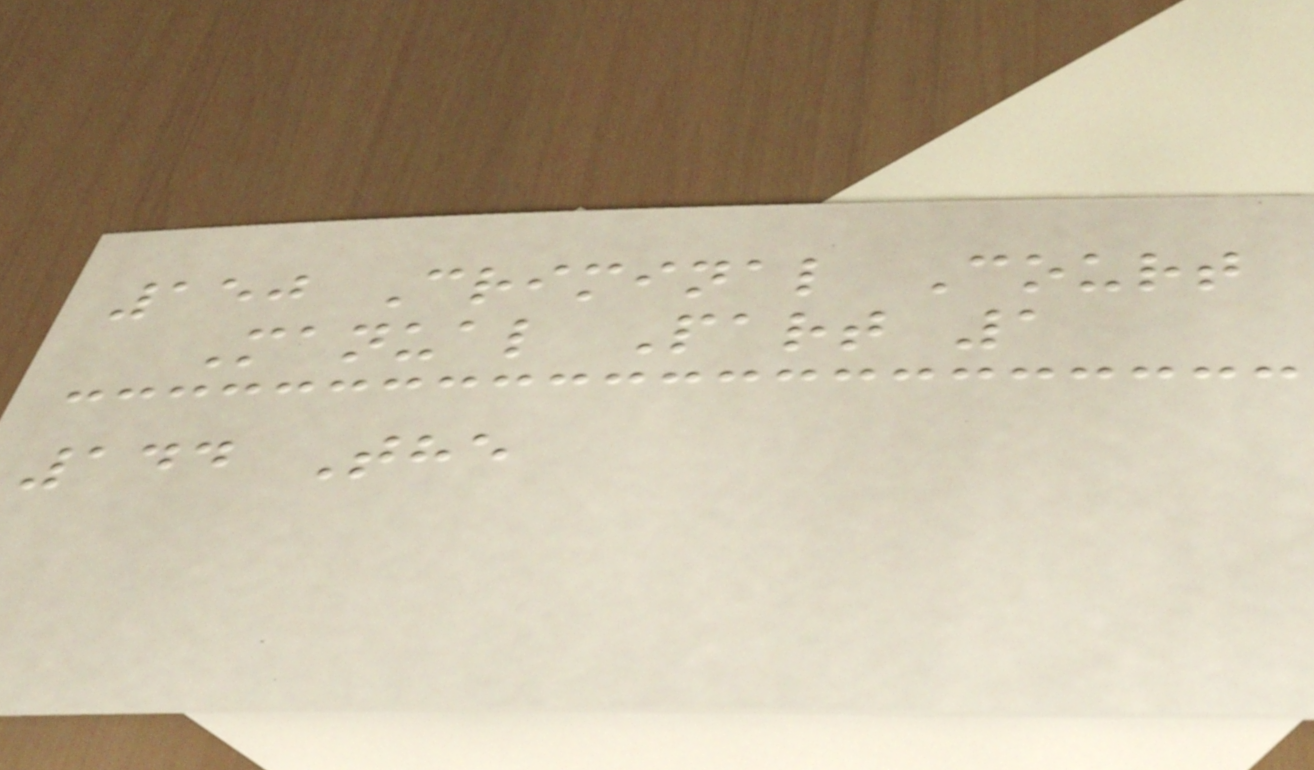150 Criminal Court
Manual Part 1
144 The
